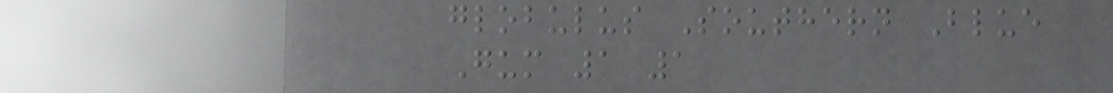globulus Southern Blue
Gum 1 1
